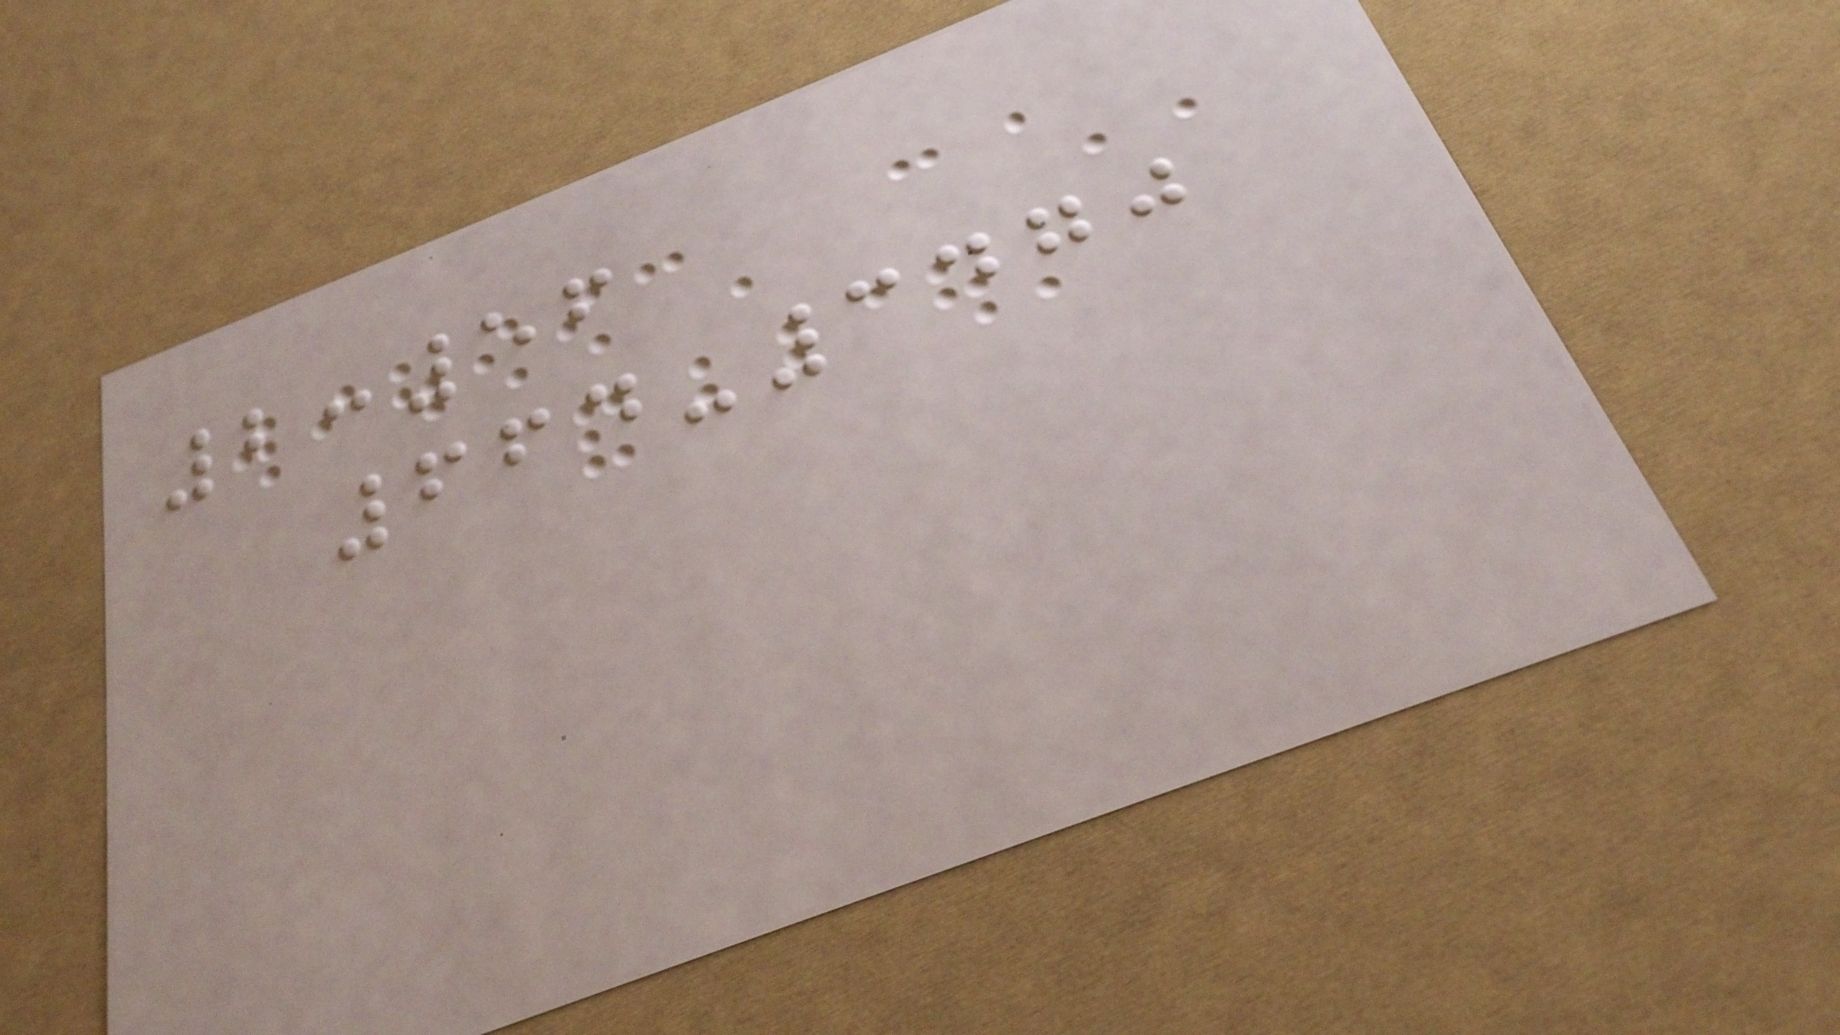2:56
664-3470
